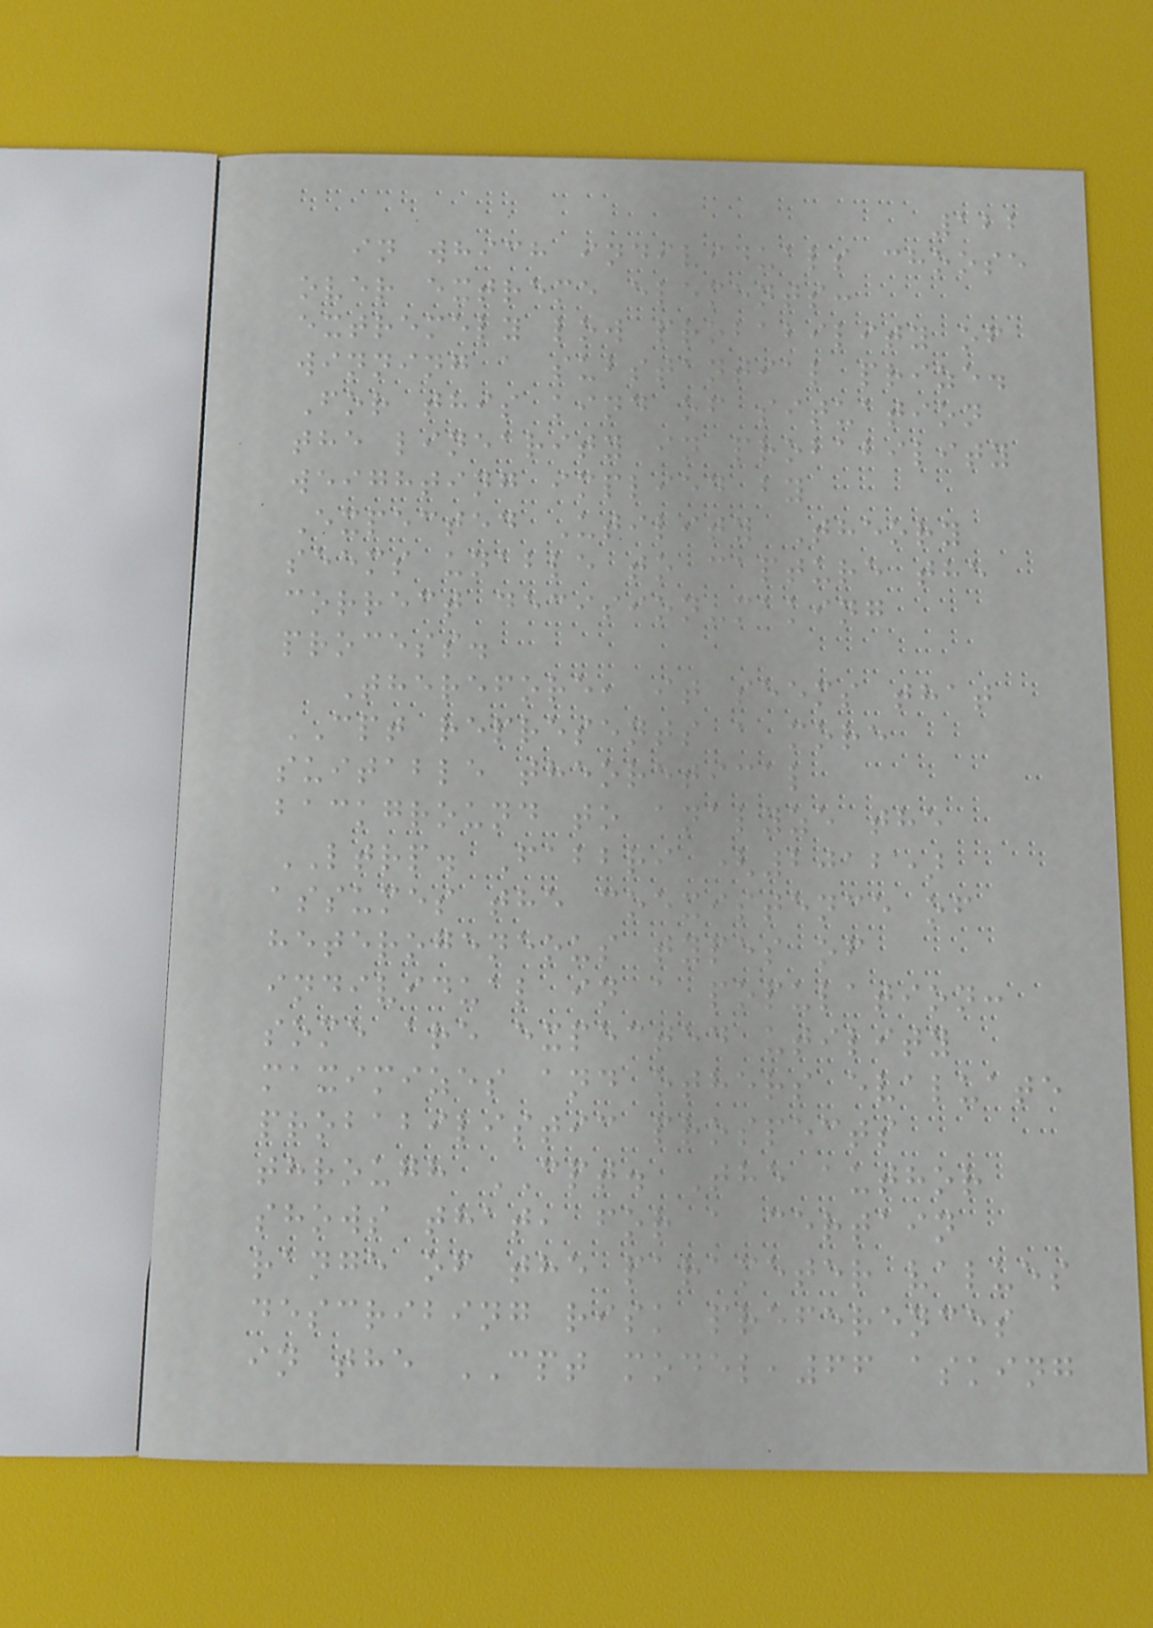122
in which individuals choose
over extreme elements:
extremely low probability of
winning a substantial prize.
For this kind of situation
the linearity in probability
weighting implied by
Expected Utility Theory
seems unable to capture the
correct decision-making
process.
Therefore, it seems that
CPT represents a more
suitable theoretical
background to analyze the
LTRP. Fabbri (2012)
assumes the coexistence of
heterogeneous types of
individual in a population:
some are expected utility
maximizes and others evaluate
probabilistic prospects
through CPT. The author
shows that, for a certain
range of the parameter values
describing risk preferences
in the CPT model,66 asking
